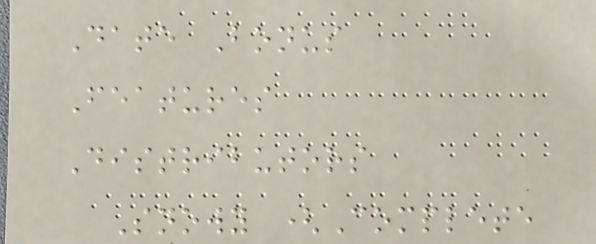Date Bonus
Features
Distributors
Snowy (Complete
